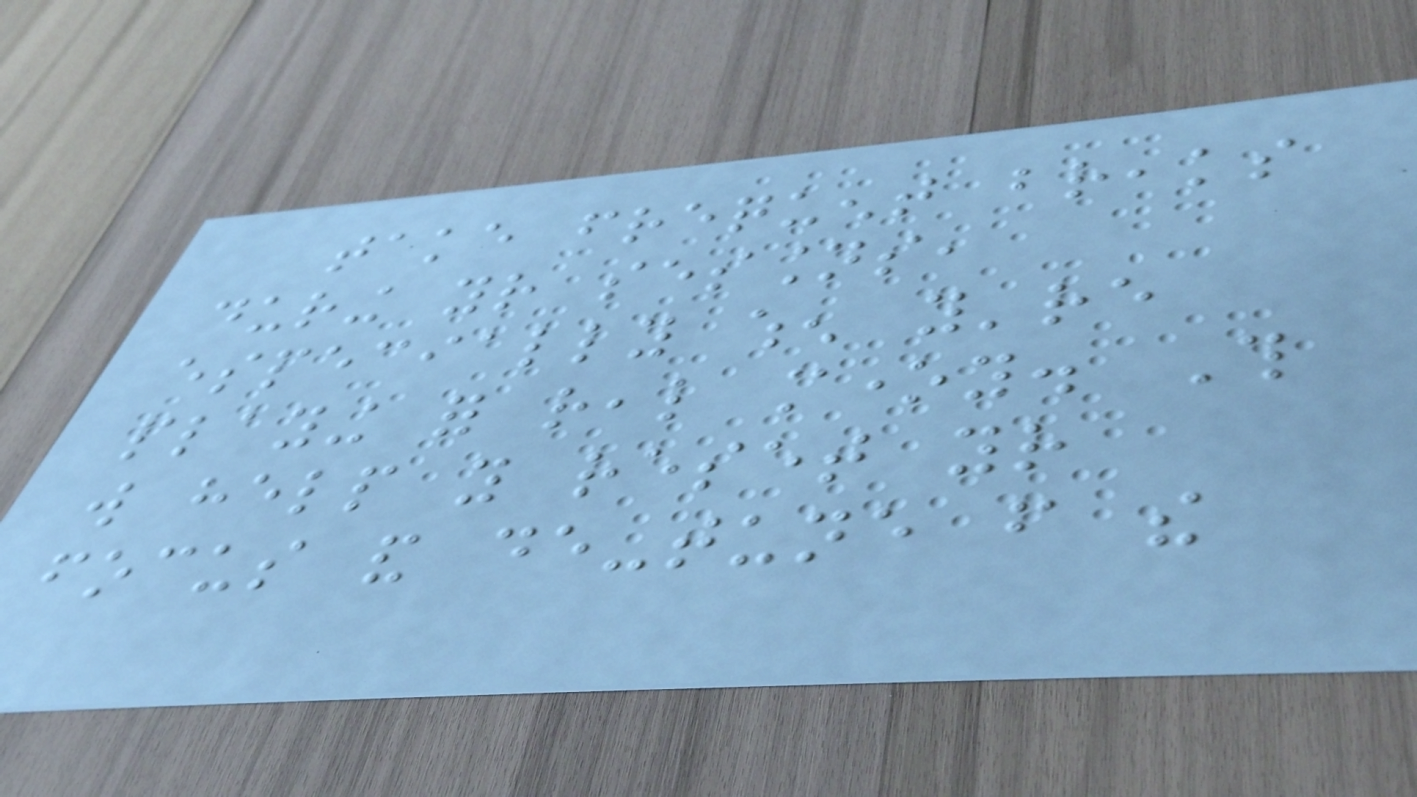take frequent breaks
during your sessions,
especially when you're
playing for real money. This
will help you reset your
focus and de-tune from the
